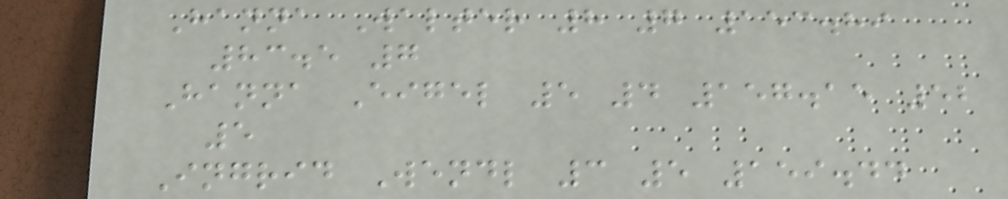Hanna Walter 8 7 153.89
83.5 7
Hanna Eigel 5 4 157.15 52
5
Ingrid Wendl 3 5 159.44
